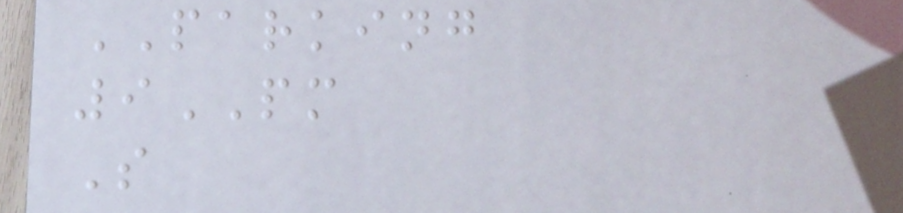PARKING
9PM
S
